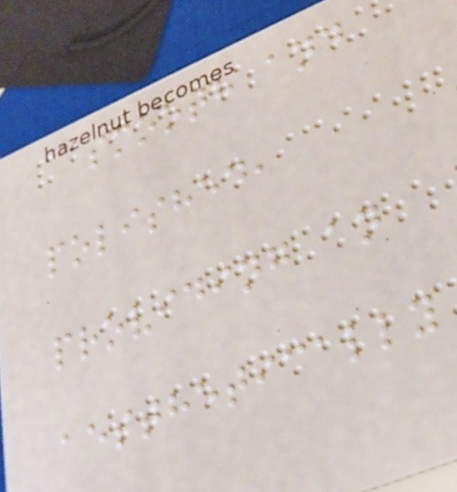smooth and
polished,
providing an
aesthetically
